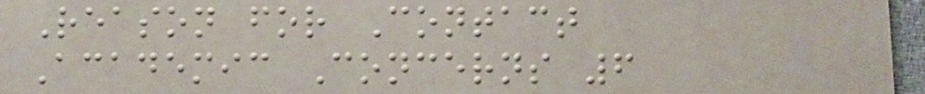Reason for Contact
Academic Concerns 6
